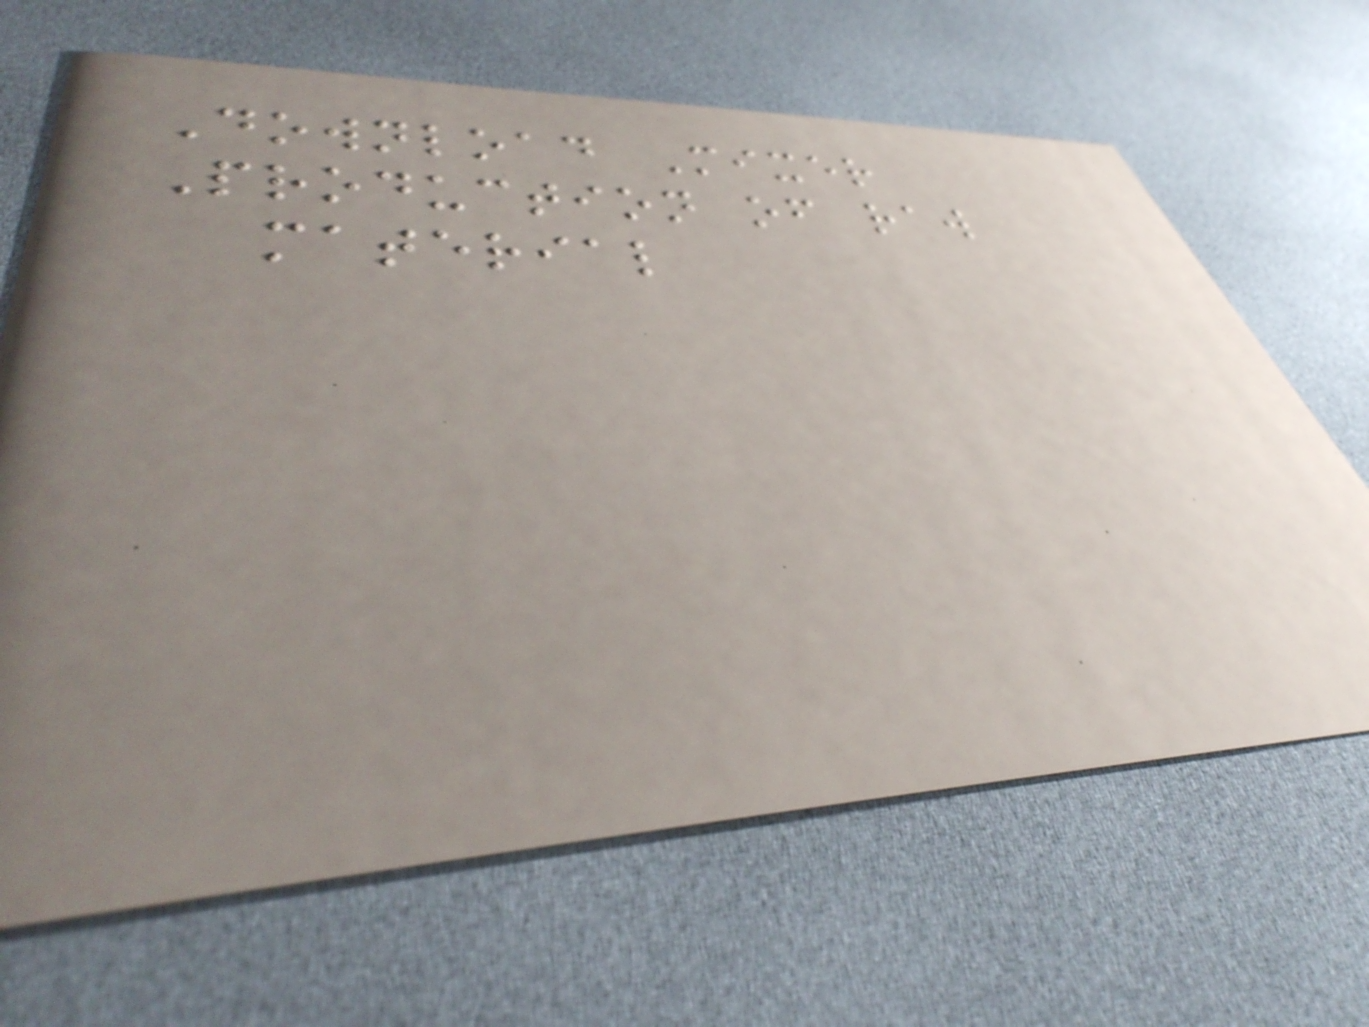Download Mixer
Production of raw
material
